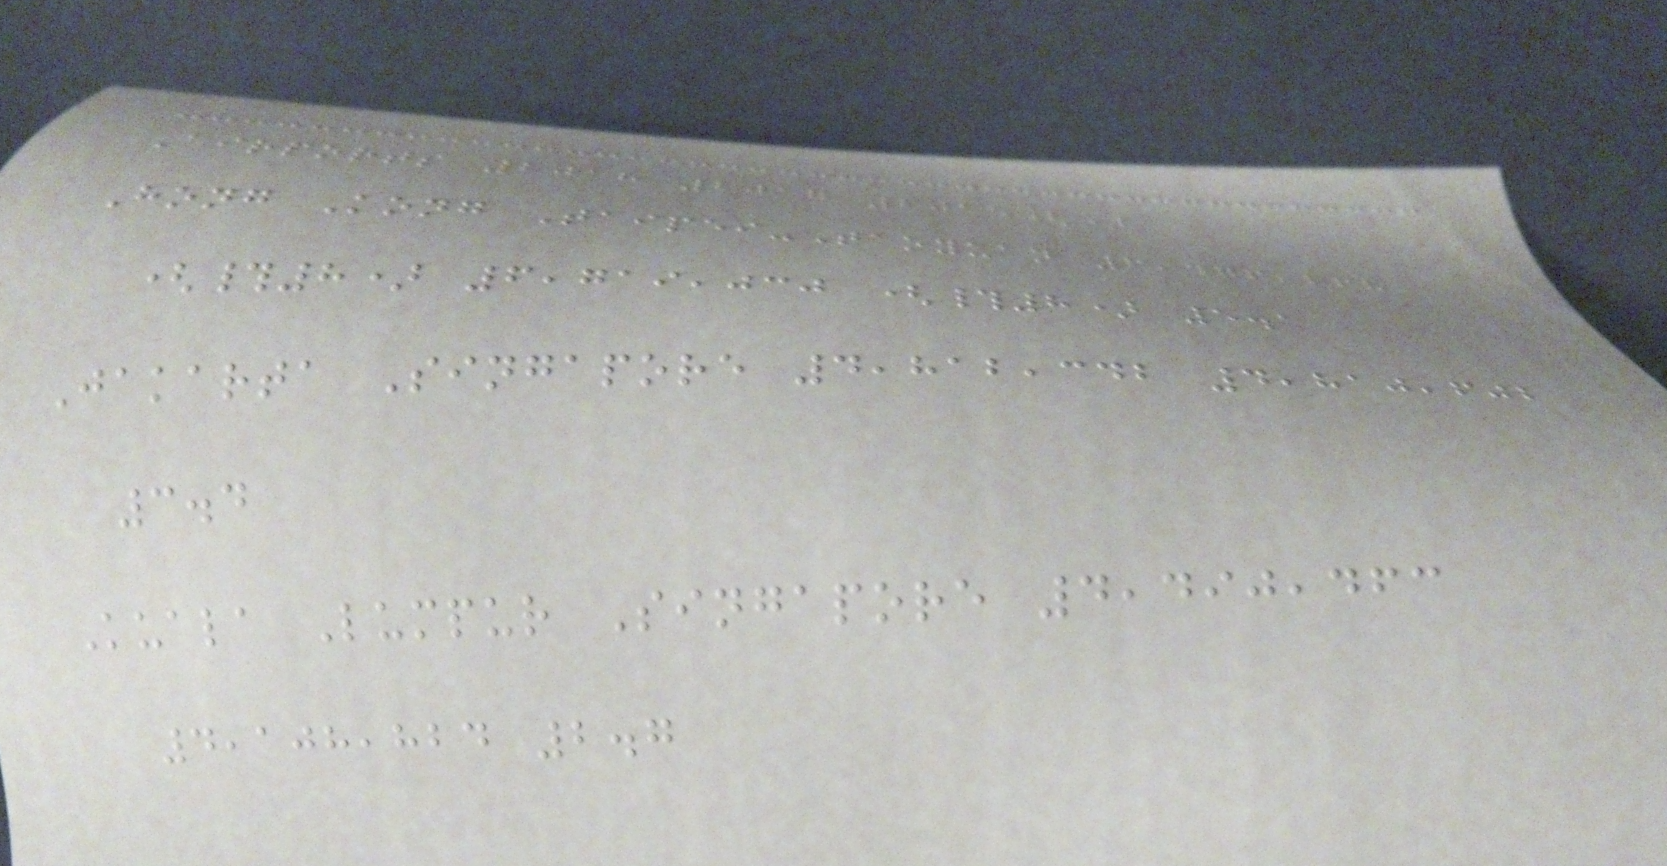Airports 2018 2017 2015()
Hong Kong Taipei-Taoyuan 6,476,268
(#8) 6,719,030 (#8) 5.1
Jakarta Singapore 4,812,342 4,810,602
3.4
Kuala Lumpur Singapore 4,490,463
4,108,824 2.7
